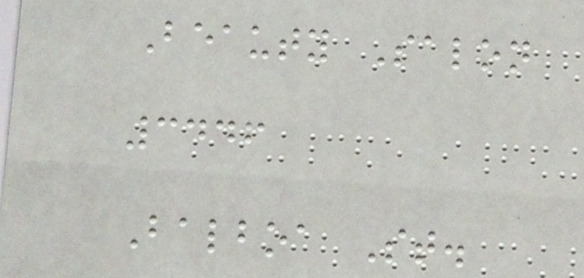Beauty Salon
3446
Balboa St.
